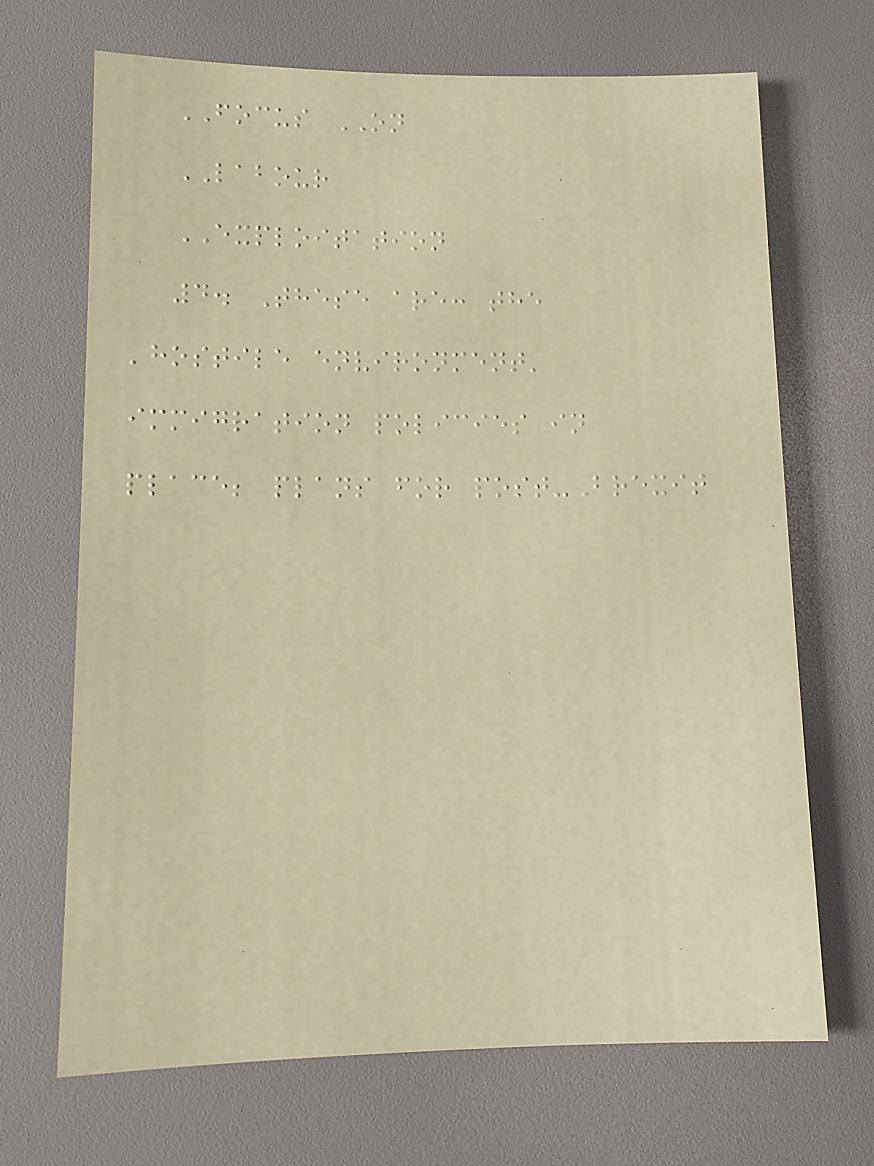FOCUS ON
LABOUR
EXPLOITATION
4. These are: the
'hostile environment'
immigration policies in
place; plans for post-Brexit
